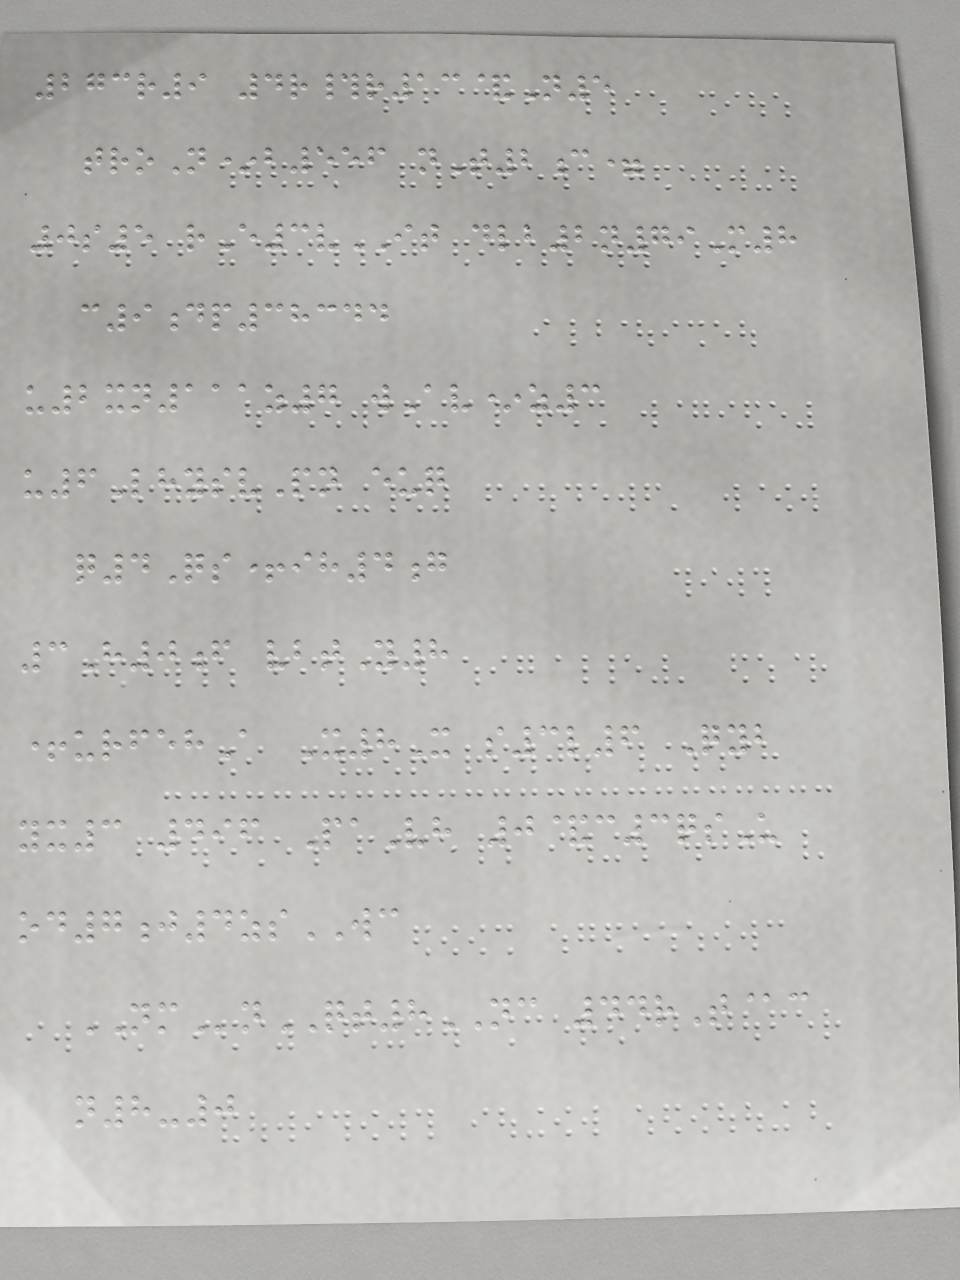273r9 4r#r13&N5
troN*b556 nT2c=
0s5 rE3vIT dlb2n79M8
c9dp38344
u2xn111z7 wAv*z3
u6LhysvPn euq
q4Qs+ih4g
3H0f vbtY8
+urfehA X8X s3l6 Qyb
yx3 496 PaVh 0&c3qsU
od7j4zsWC
NMnQT8NC 44rT@c
n8-0
